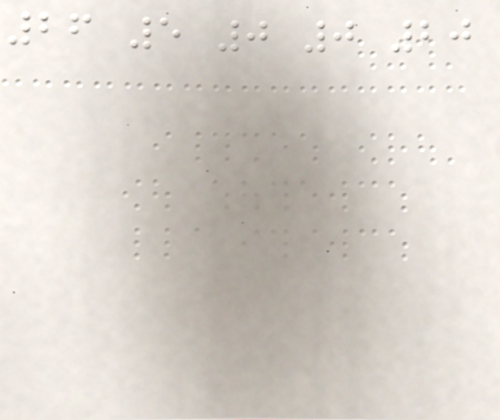26 5 0 0 20
